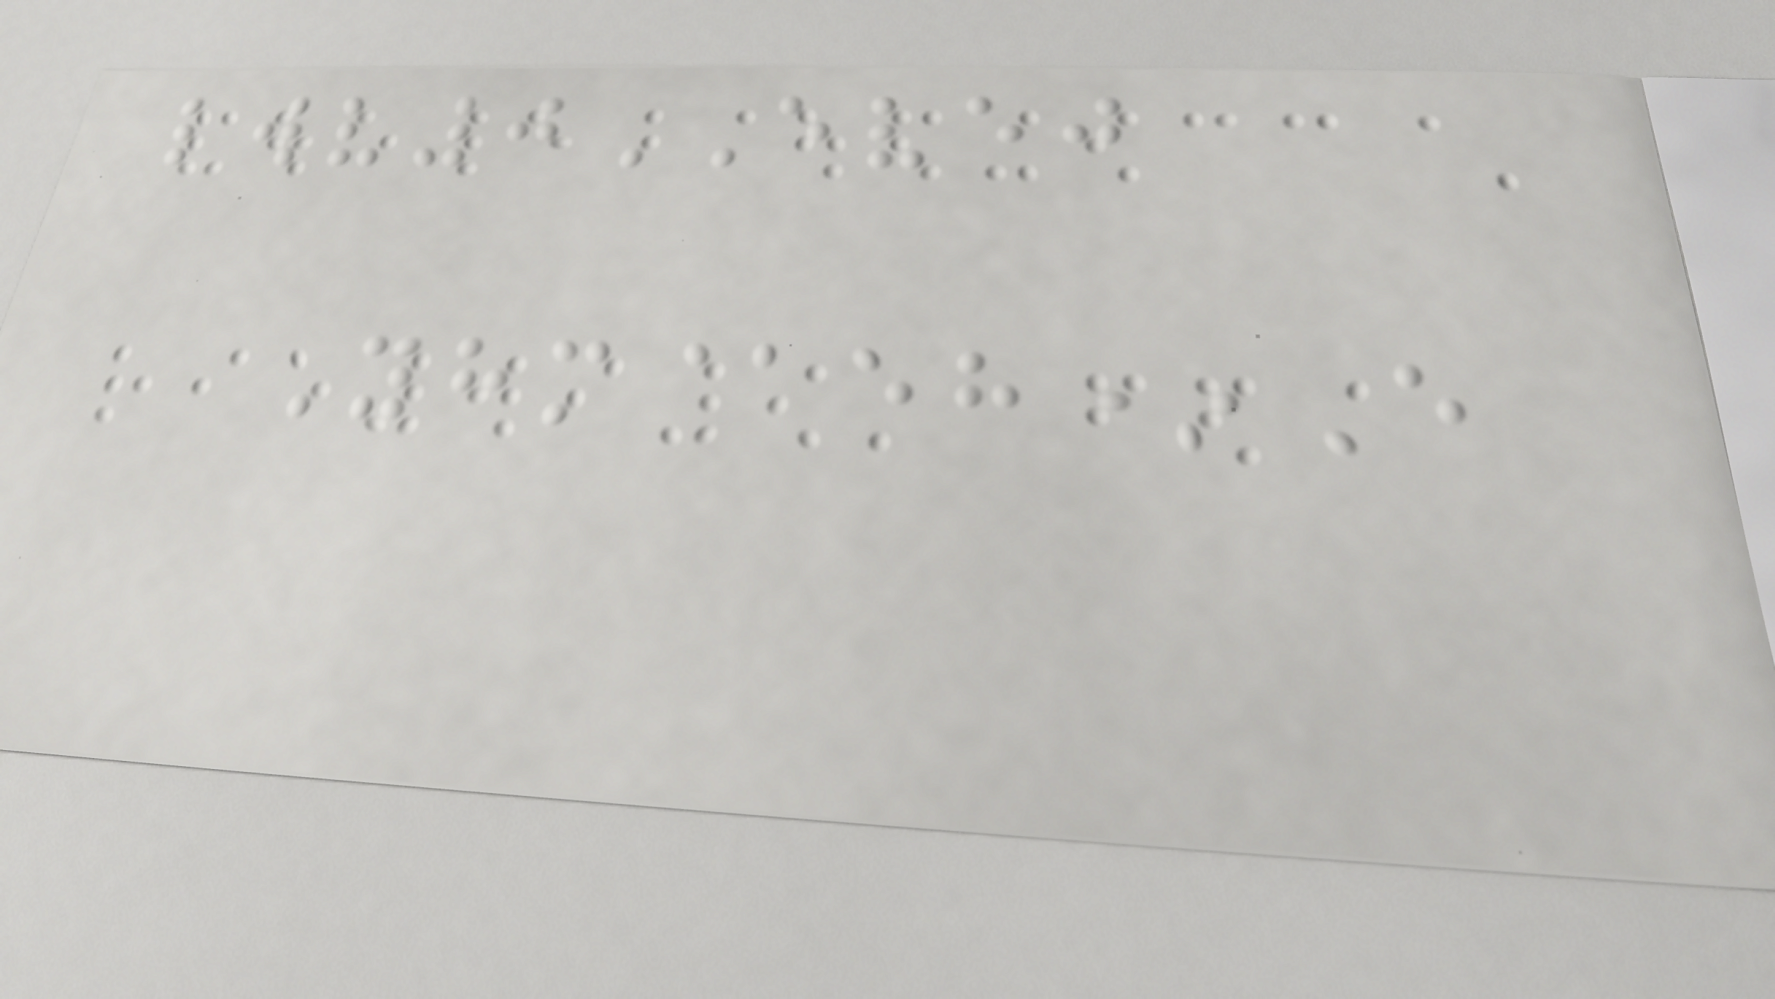lwv0EVEJ
Yhm@eh*E
